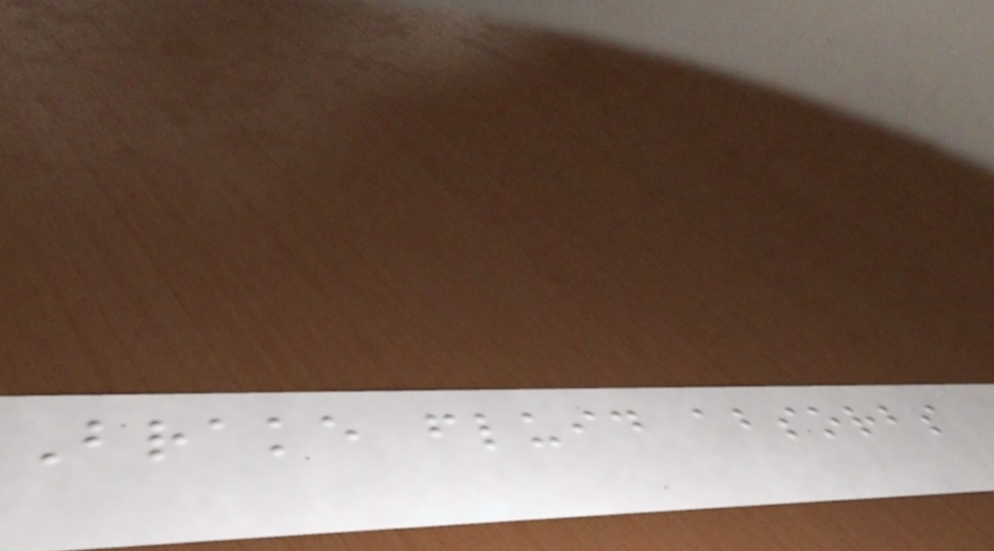Brake fluid absorbs
